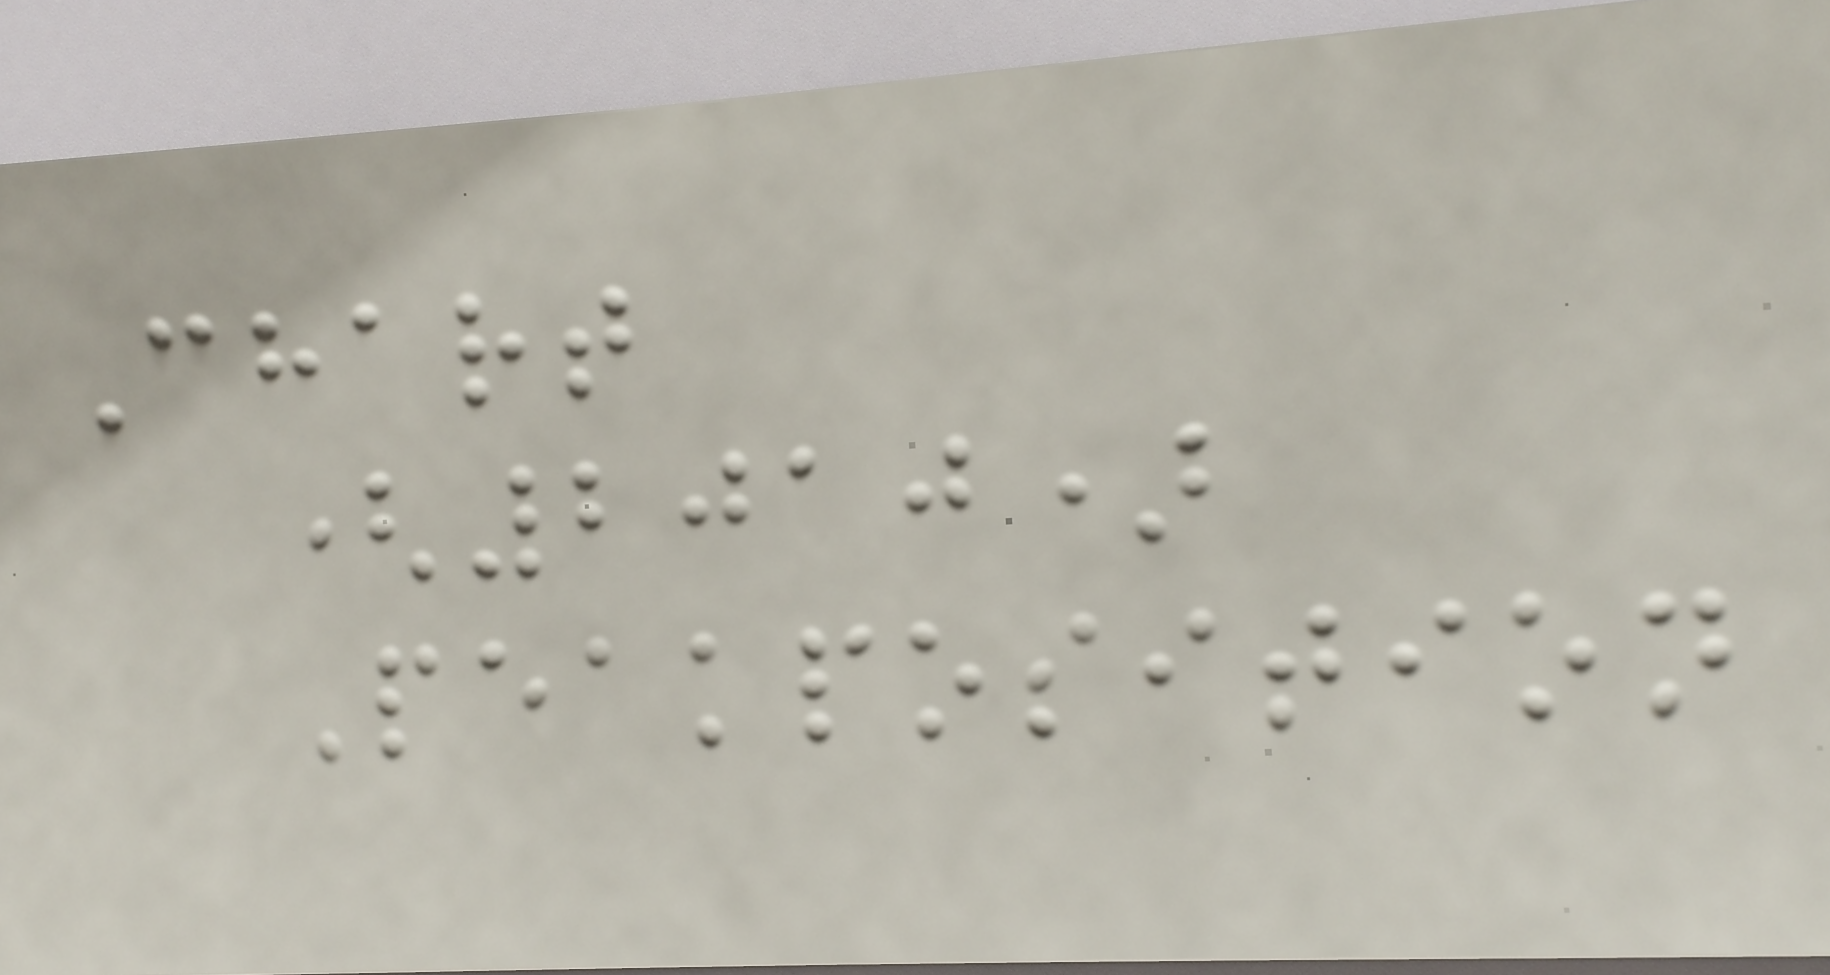Chart
(2010)
Peakposition
